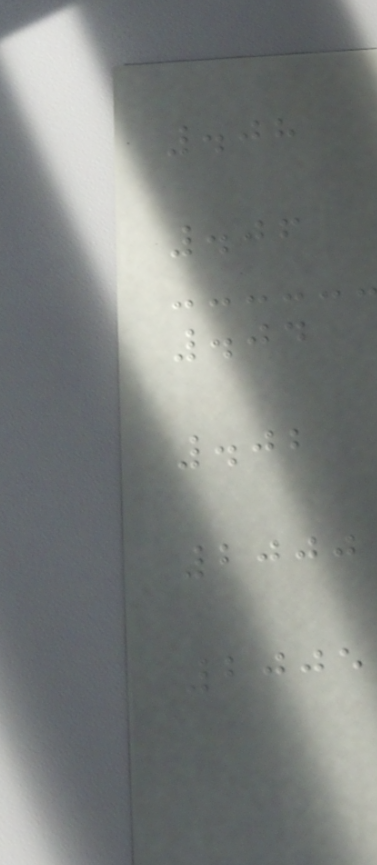.08
.06
.04
.02
2000
2005
